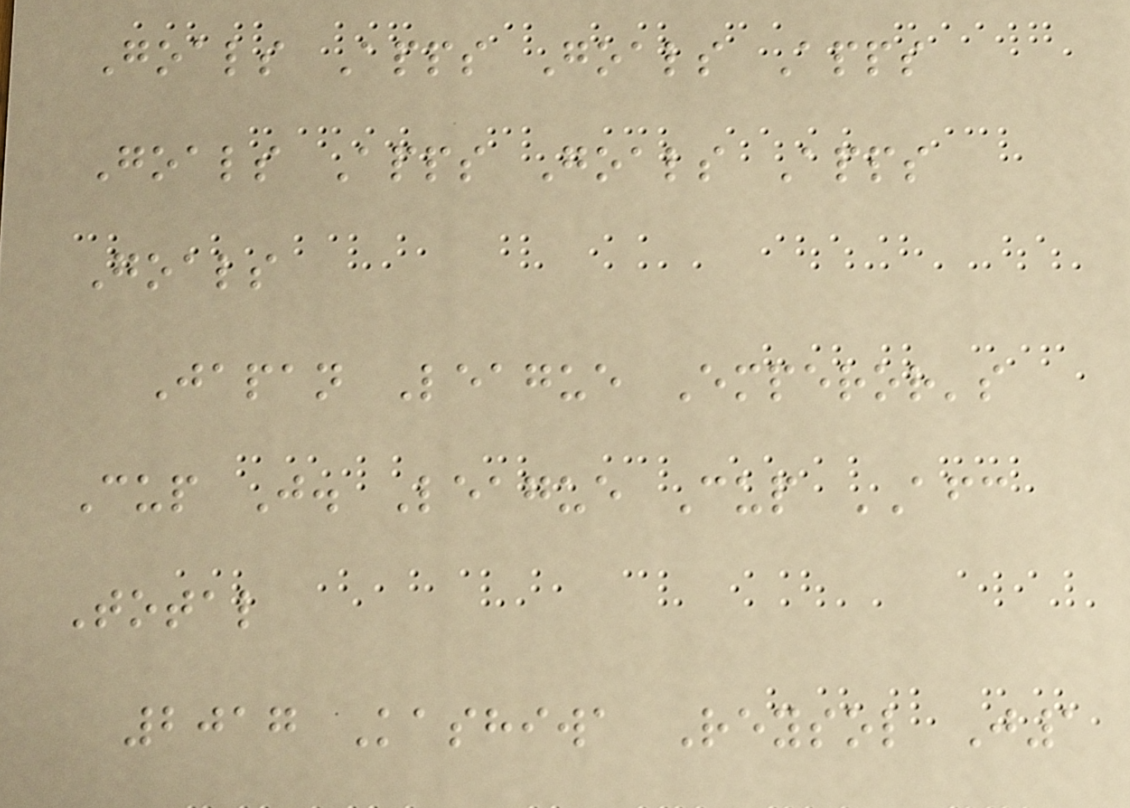Goals Apps Goals Apps
Goals Apps Goals Apps
Goals
Japan League Emperor's
Cup J. League Cup AFC
Total
2017 Kashiwa Reysol J1
